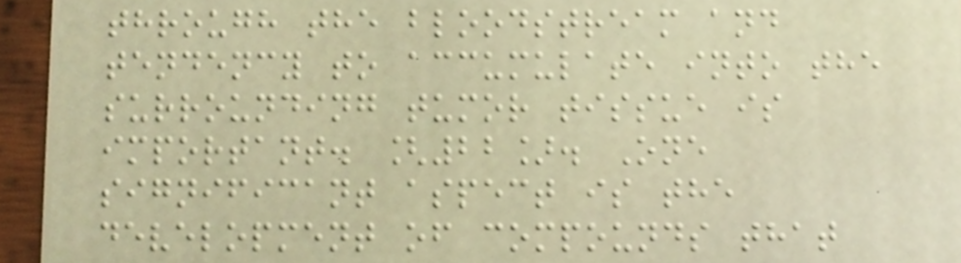through the bloodstream and
tendency to accumulate into the
surrounding tumor tissue is
important. [22]. One
significant aspect is the
development of compounds that
